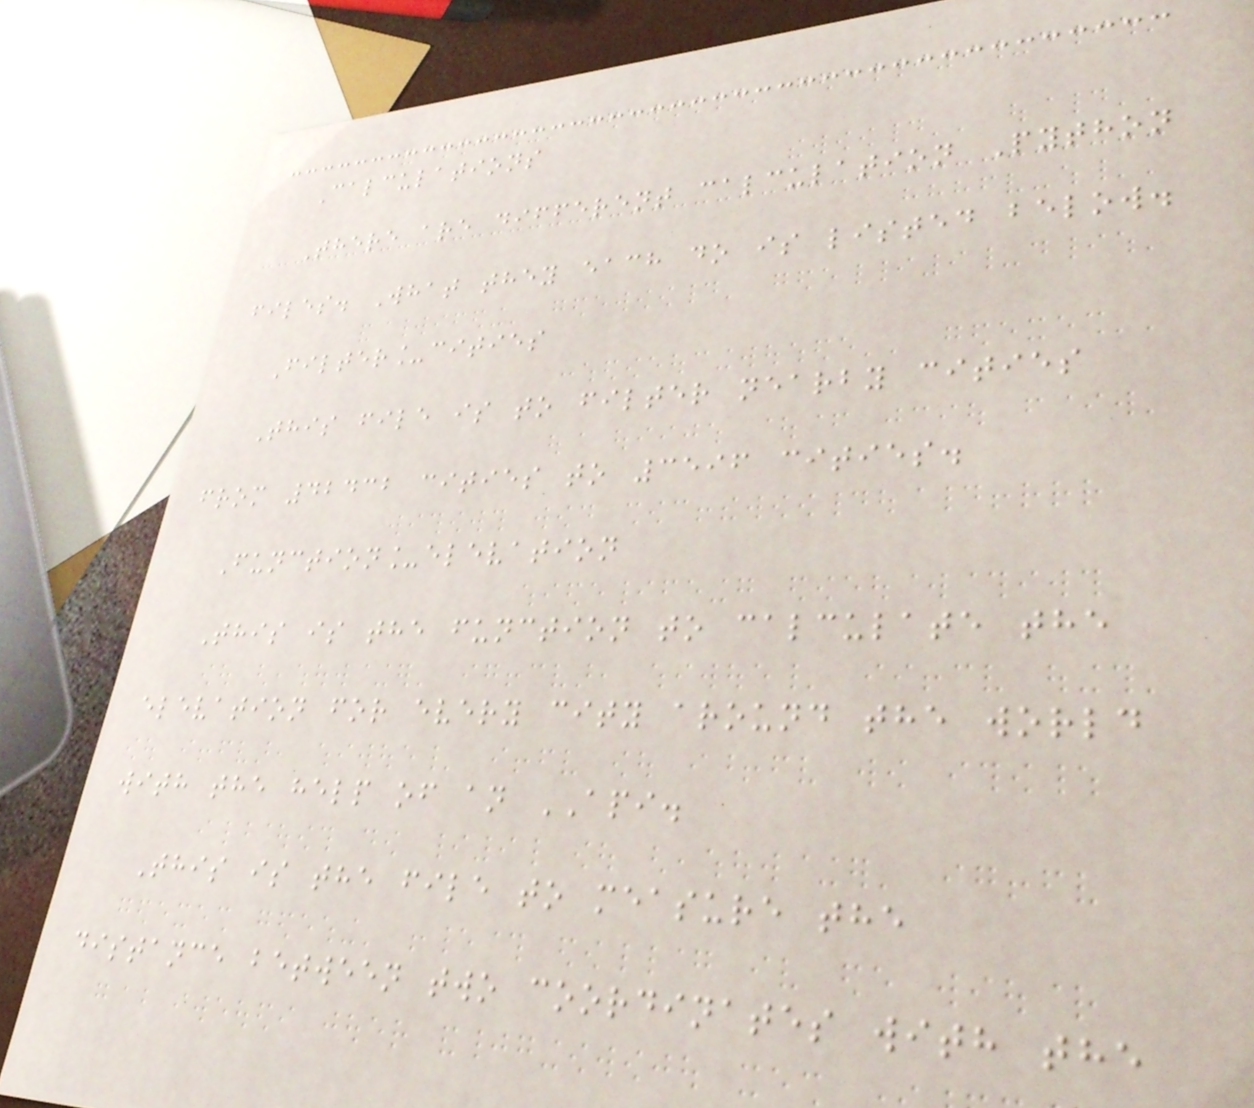Calculations
There are different calculation Python
files. What they each do is listed below.
Filter_cities
This file is to filter nearby cities
from 42432 cities to 3596 cities.
Function_elevation
This is the function to calculate the
elevation for every city around the world
with the help of an API.
This is the file to measure the
distance between two coordinates with the
